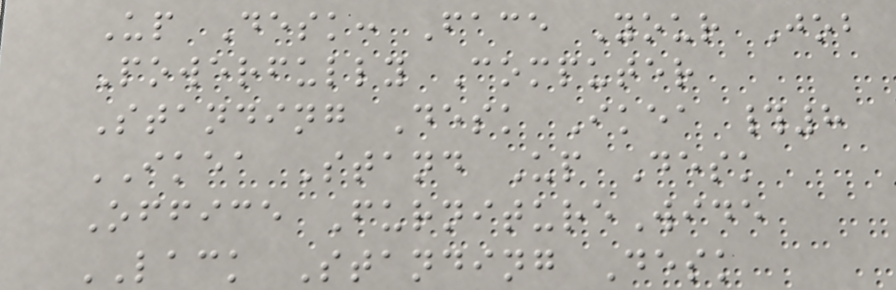Up Desk: Face Your Job
Powerfully Computer
Standing Desk Ikea #8
IKEA Stand Up Desk
Office FurnitureWide
LACK Standing Desk
